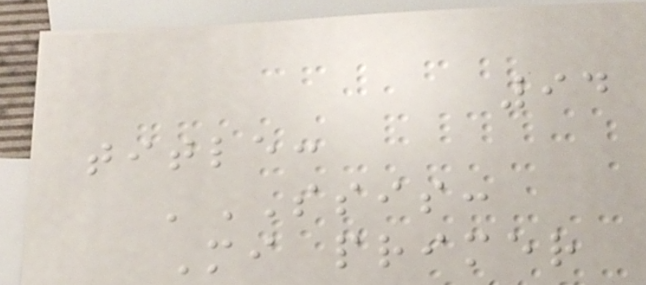94
title:
'SSIS:
Mi primer
